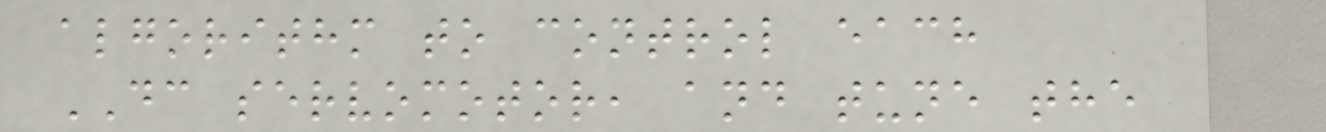algorithm to control each
DC servomotor, and tune the
